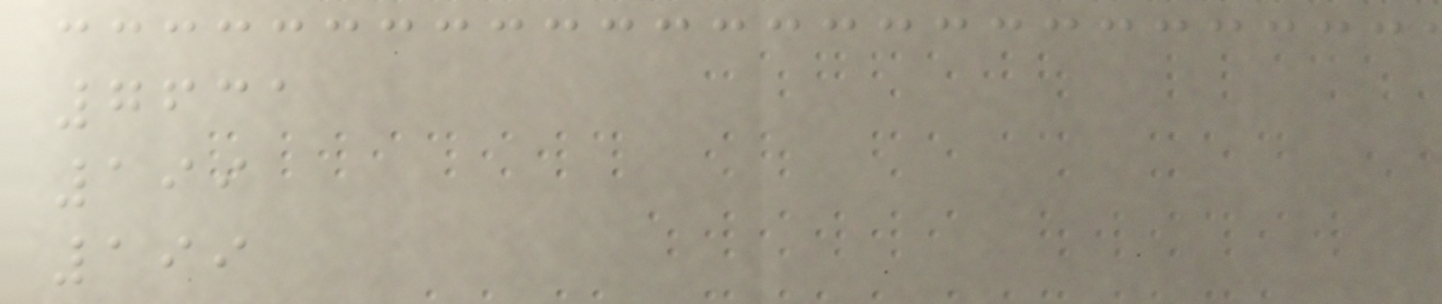7631
199
199
